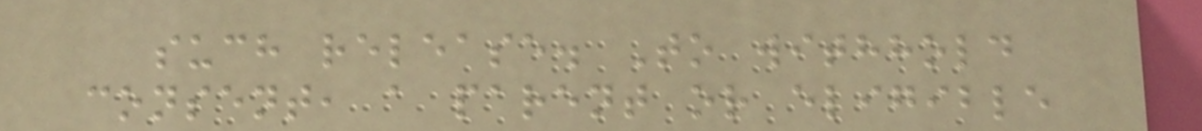such release. To withhold
consent, a parent or eligible
